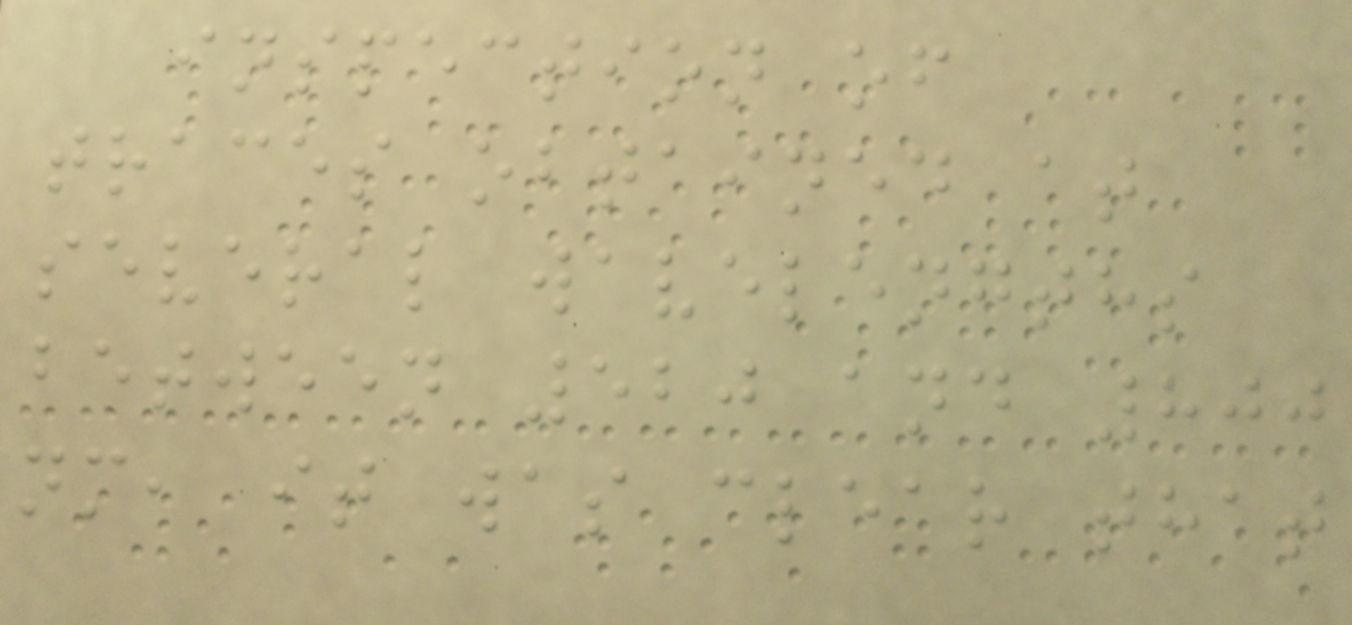inspection of
traces obtained at
several wavelengths
between 520 and 800
nm, it was clear that
